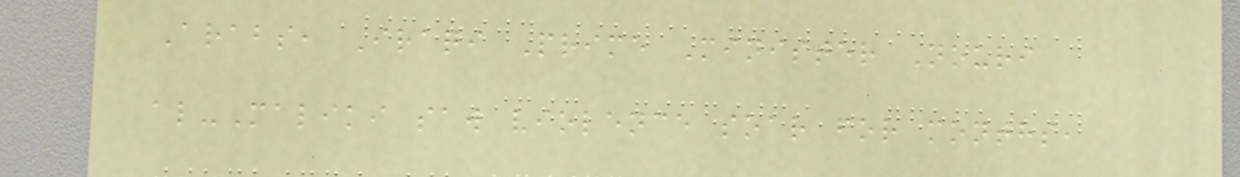Arabs, Iraqi Prime Minister Nouri
al-Maliki saw violence soar for months,
